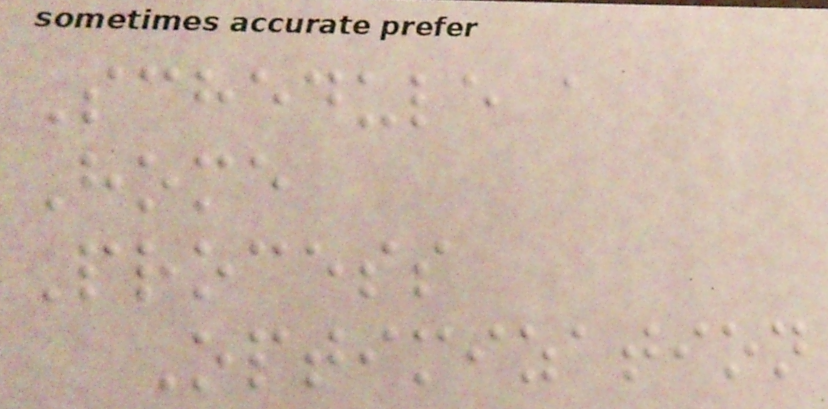Schedule a
Home
Process
Optimization
